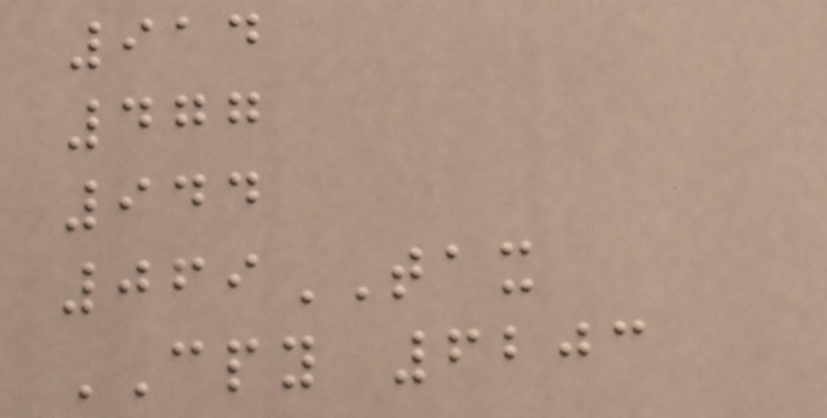914
477
944
069TAX
CPY 6203
